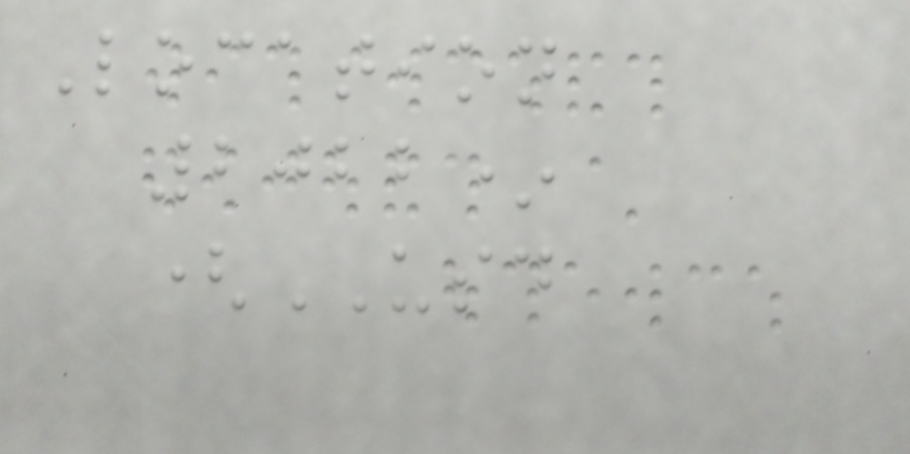Location
2022*
(USD
